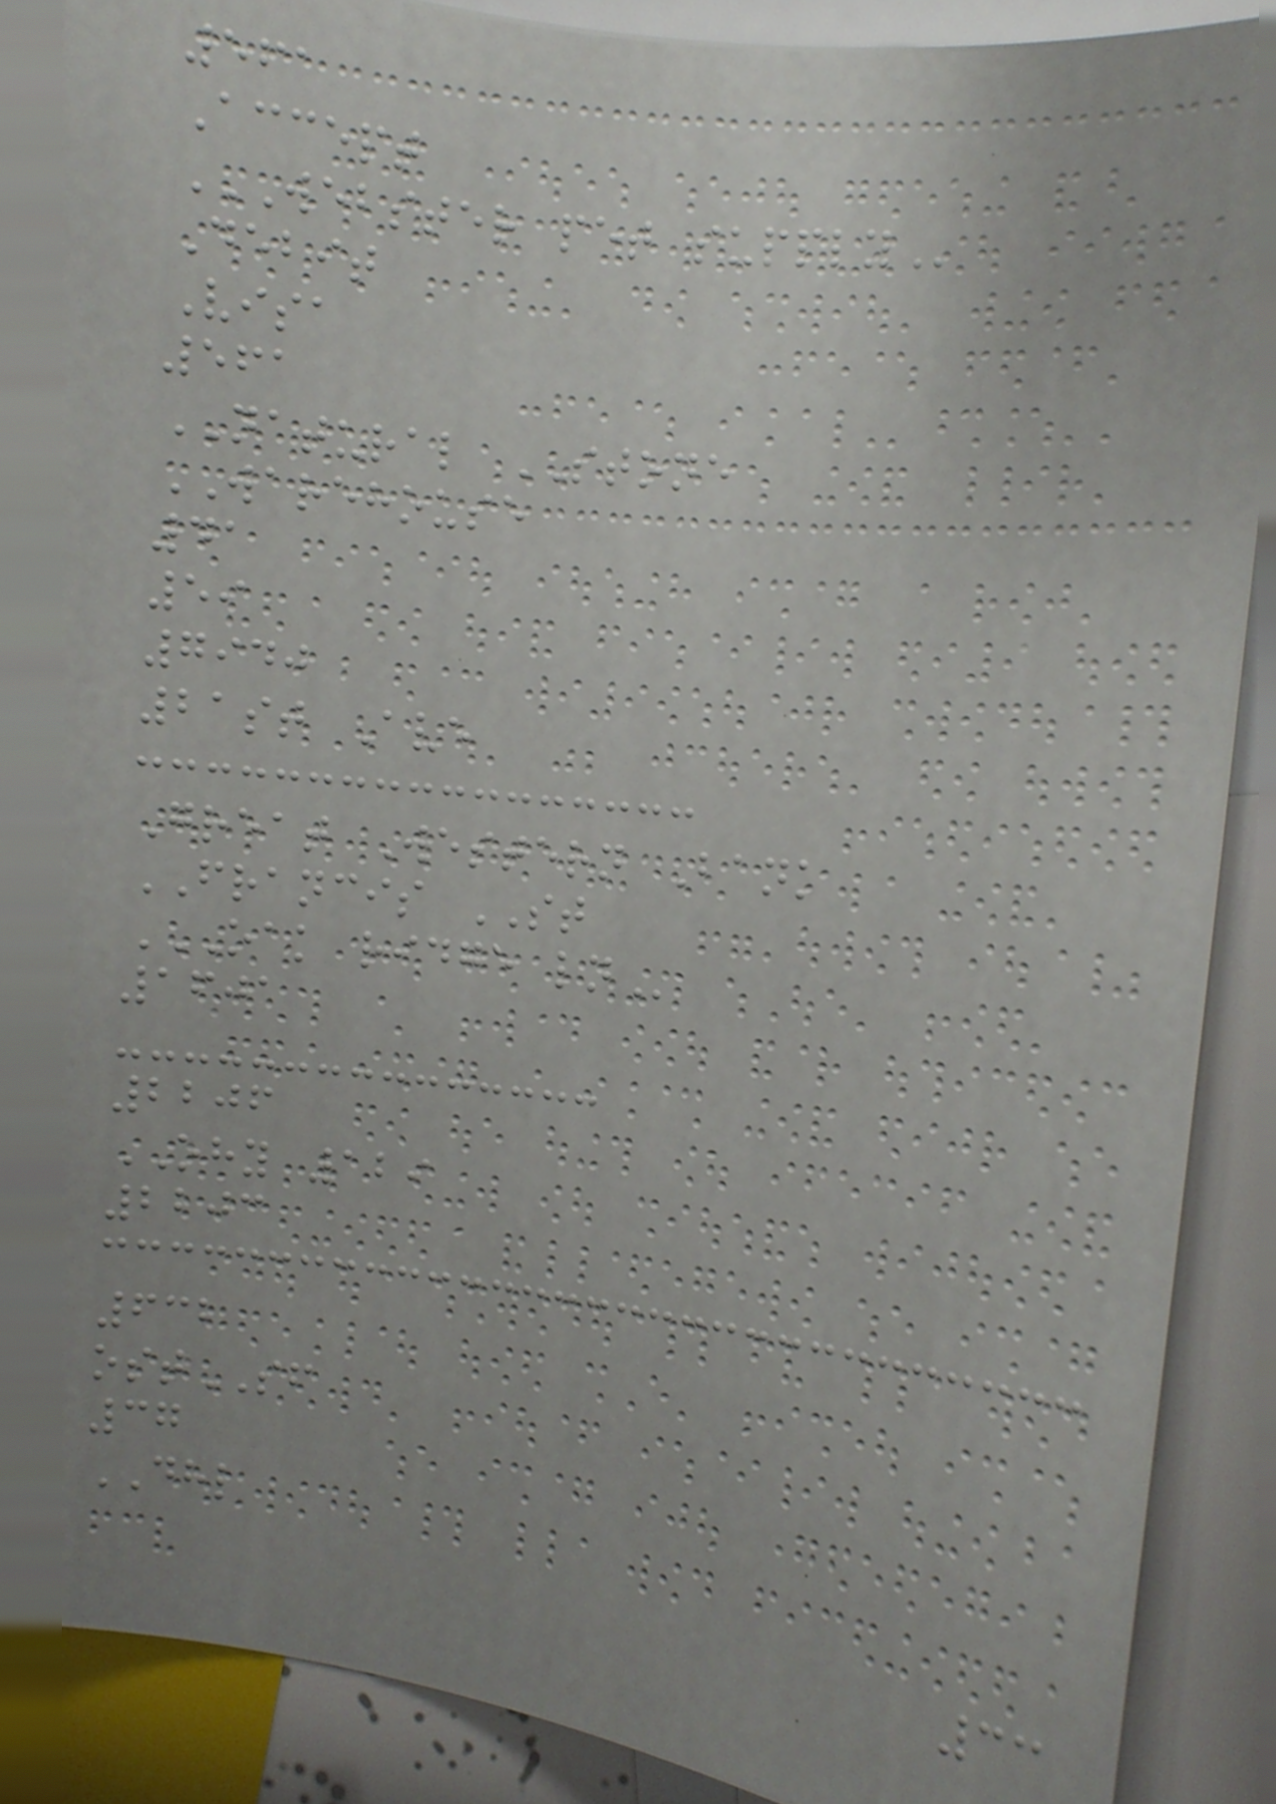561
Accept
WEBSTER PET SUPPLY
Debit
Visa
561
NATURAL STONE
WAREHOUSE
41
59
7940
21st Ave
Great Western Bank
FRANCIS ST
OAK RIDGE LN
1601
2206
OHY 129
2203
632
ostSF
37
DHL
33
